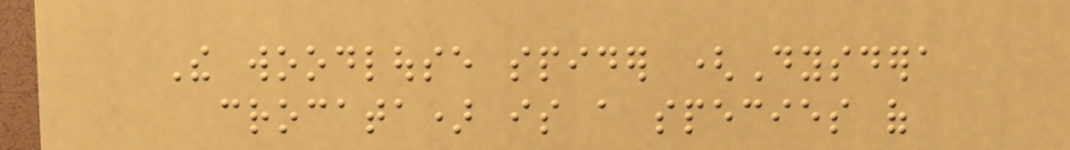The woodlouse spider (Dysdera
crocata) is a species of
